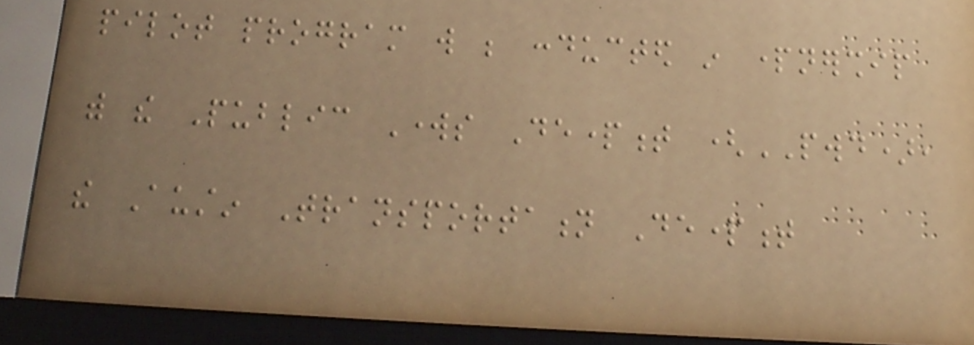pilot program will be conducted in partnership
with the Public Works Department (PWD),
the Austin Transportation Department
